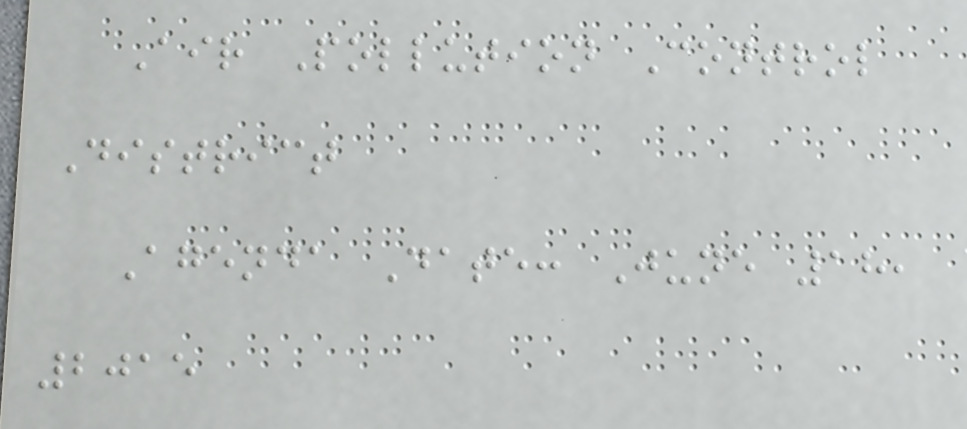Air Pollution Control
District
Agenda Date: June 18,
2015
